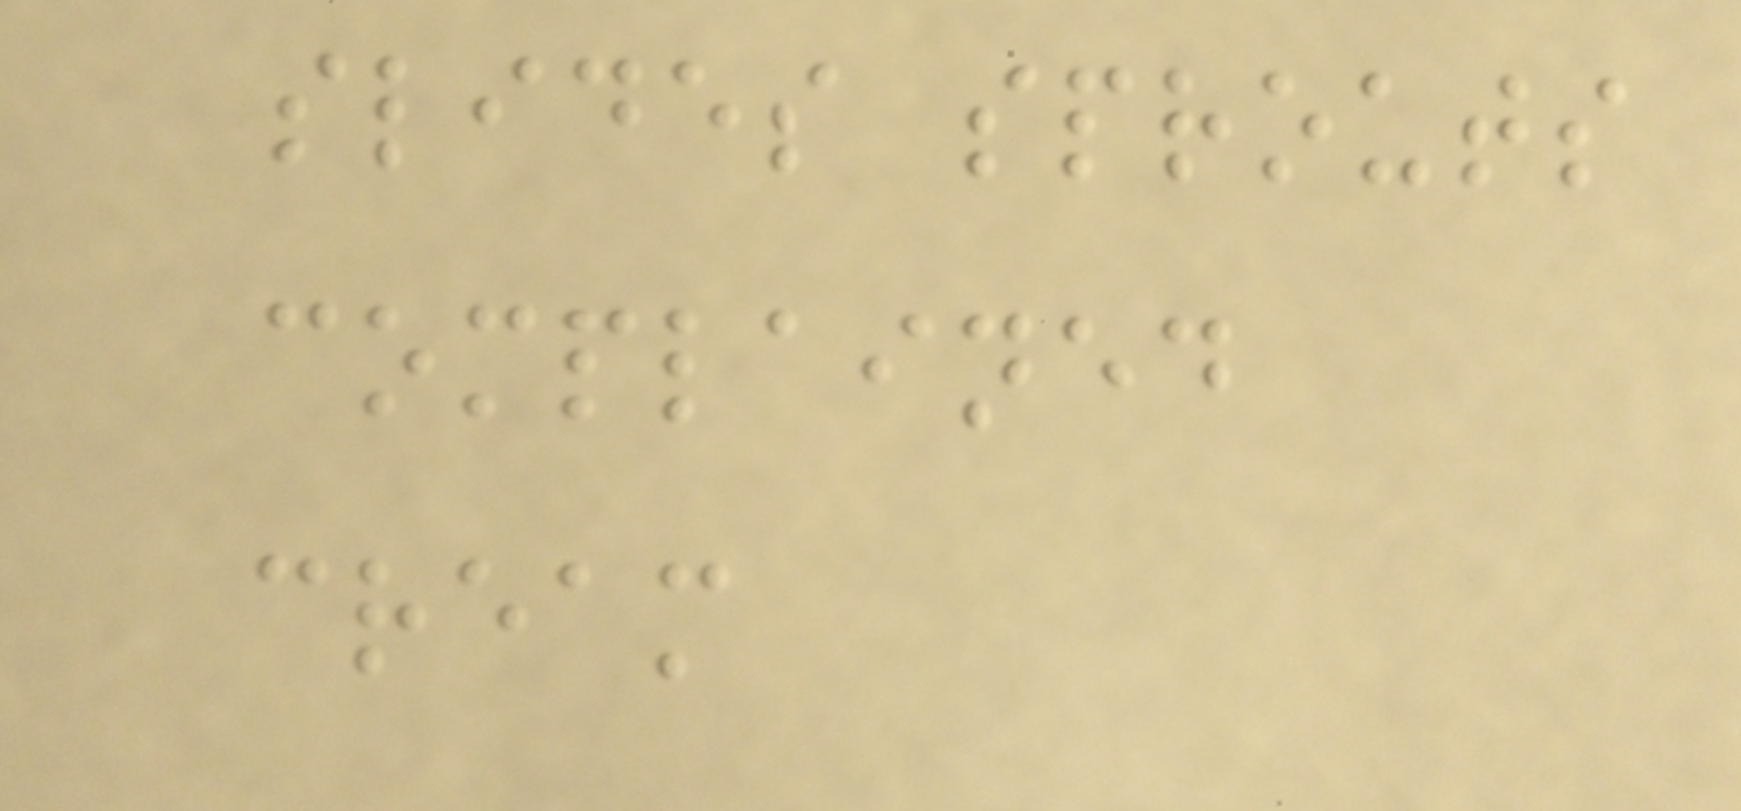slides sprouts
complained
cream
